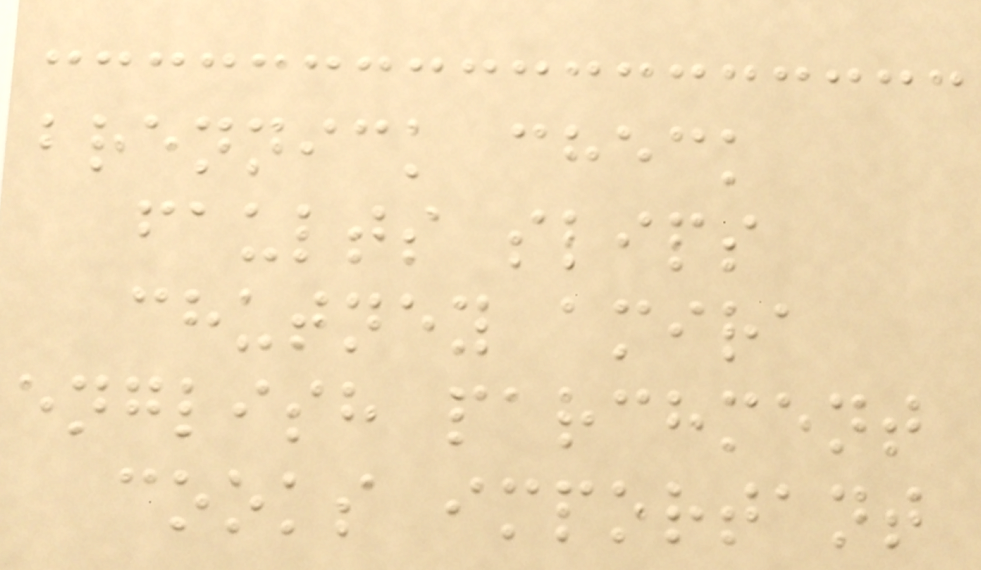brennick check
faults slips
chutney amira
english parchment
cooks important
